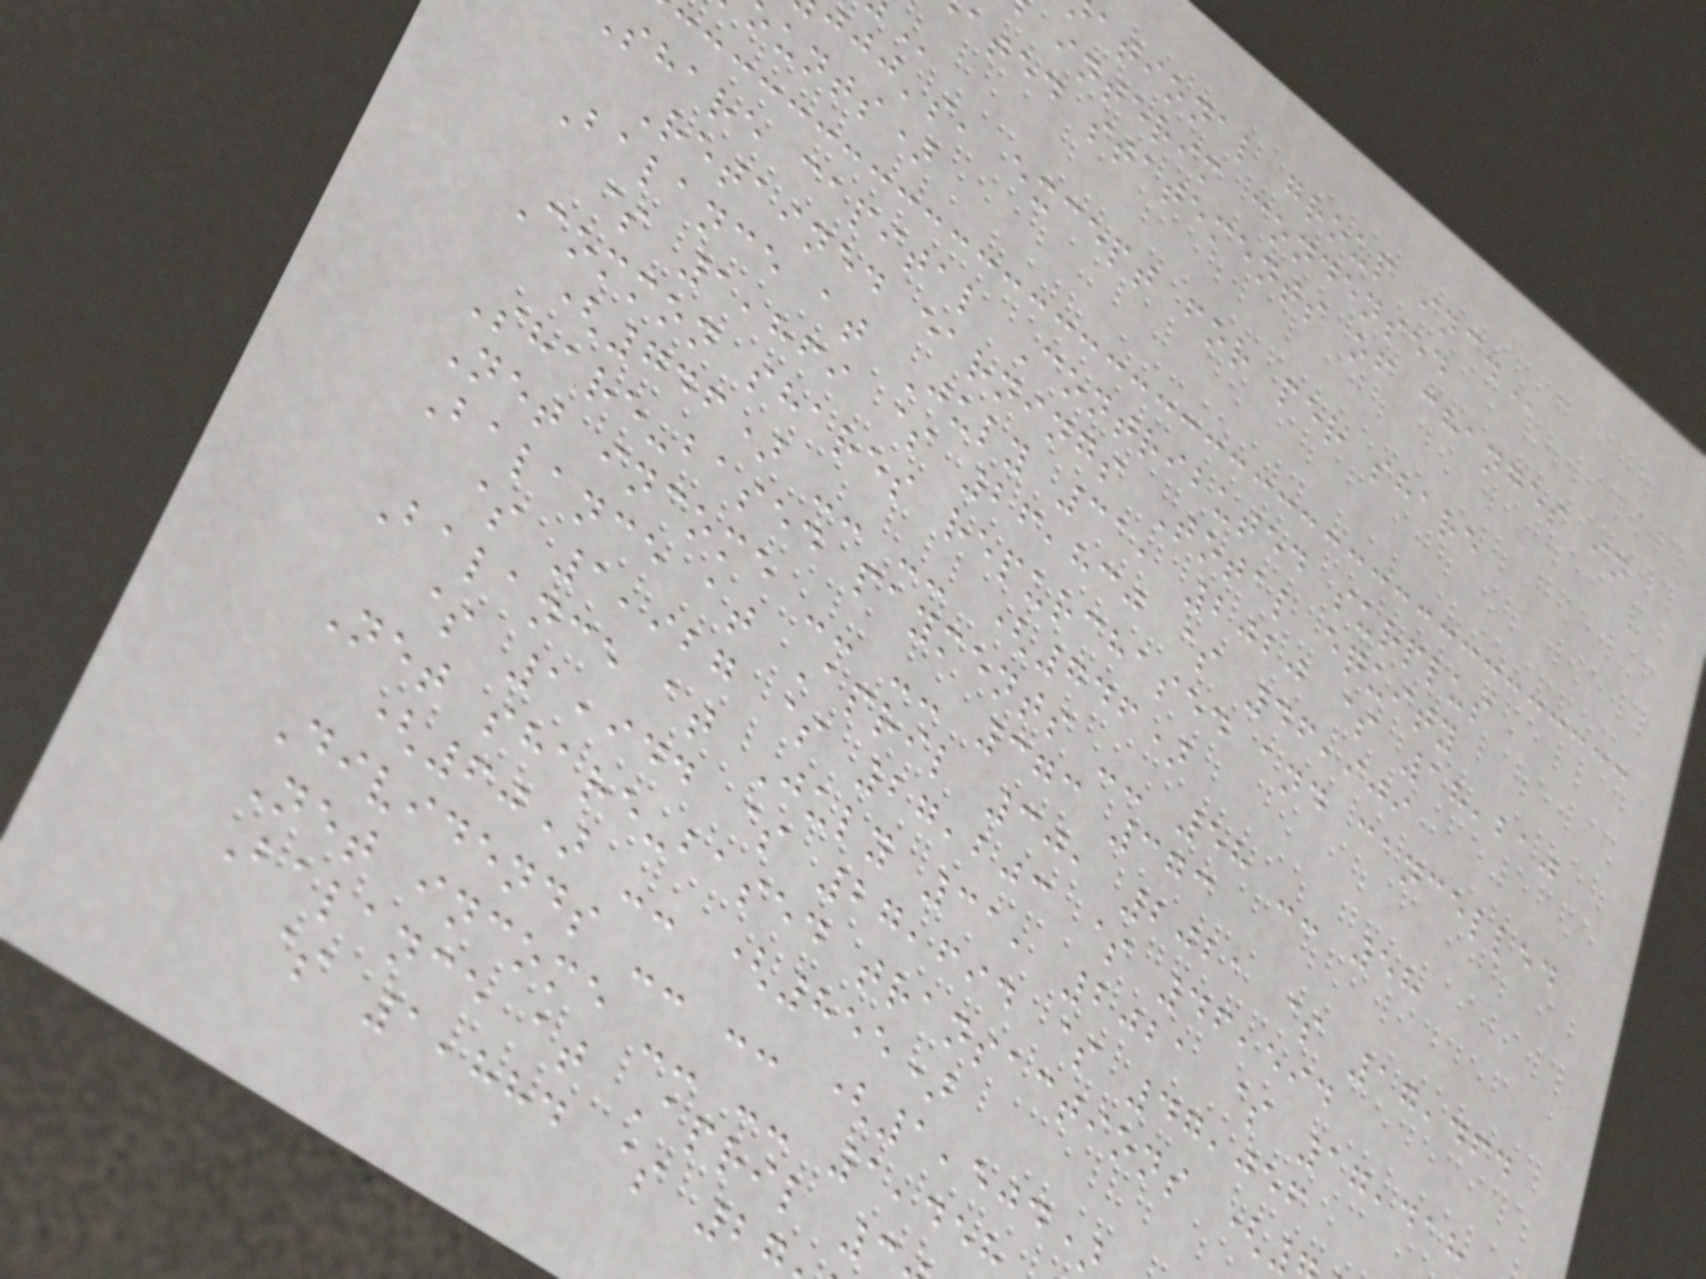ational group
interim condensed
ated statements of changes in
jjj's, except for per share
unts)
share capital Contributed surplus
Retained earnings Total equity
Balance at July 31, 2020 $ 18,210
$ 1,869 $ 26,830 $ 46,909
Common shares repurchased and cancelled
(746) -- -- (746)
Share-based payments -- 58 -- 58
Net income -- -- 373 373
Balance at April 30, 2021 $ 17,464
$ 1,927 $ 27,203 $ 46,594
Balance at July 31, 2021 $ 17,418
$ 1,944 $ 27,694 $ 47,056
Net share-based transactions (
(60) -- (855)
Dividends -- -- (1,504)
Net income -- -- 1,458
Balance at April
$ 1,884 $ 2
